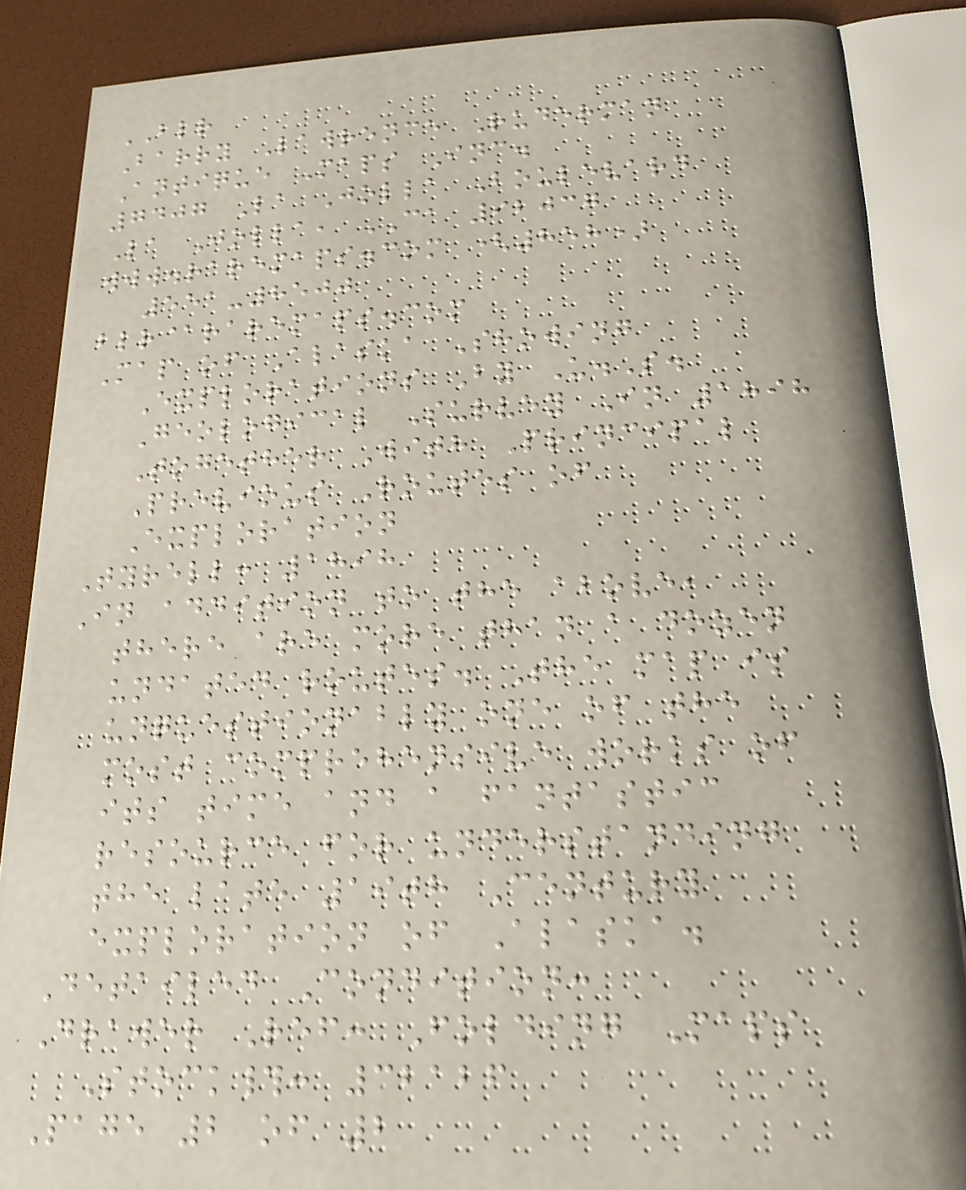BLR
Barry Lawrence Ruderman
Antique Maps Inc.
7407 La Jolla Boulevard
La Jolla, CA 92037
www.raremaps.com (858)
551-8500
blr@raremaps.com
Map of Alaska Showing
Explorations By U.S.
Geological Survey In 1898
Together With Principal
Previous Routes of
Exploration
Tyrell: 1898
In addition to the above,
there are more than a dozen
undated routes. The map is
unquestionably one of the
most comprehensive works of
its time and a fantastic
resource for understanding
the late 19th Century
exploration of Alaska.
Detailed Condition:
Drawer Ref: Folding Maps
Stock#: 32126
Page 2 of 2
